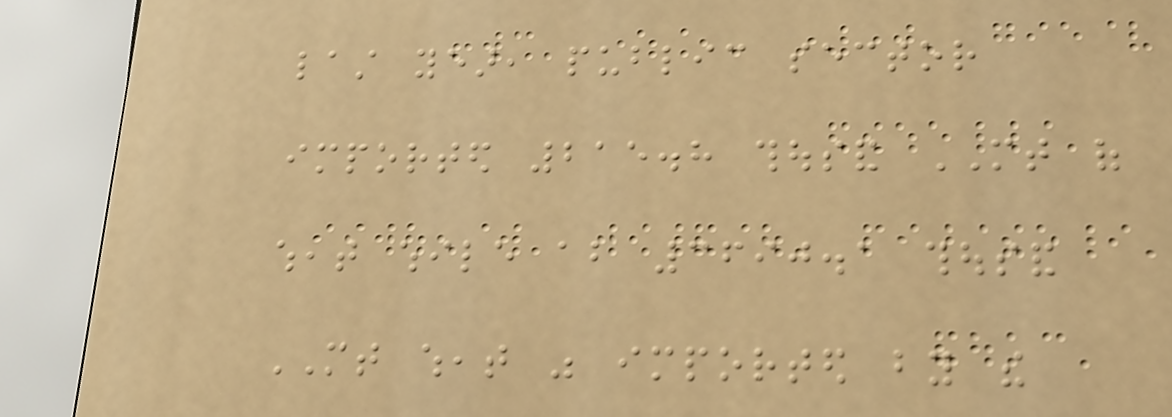last year, public sector
imported 215.8 thousand MT of
wheat while about 3690.1 thousand
MT wheat was imported by the
